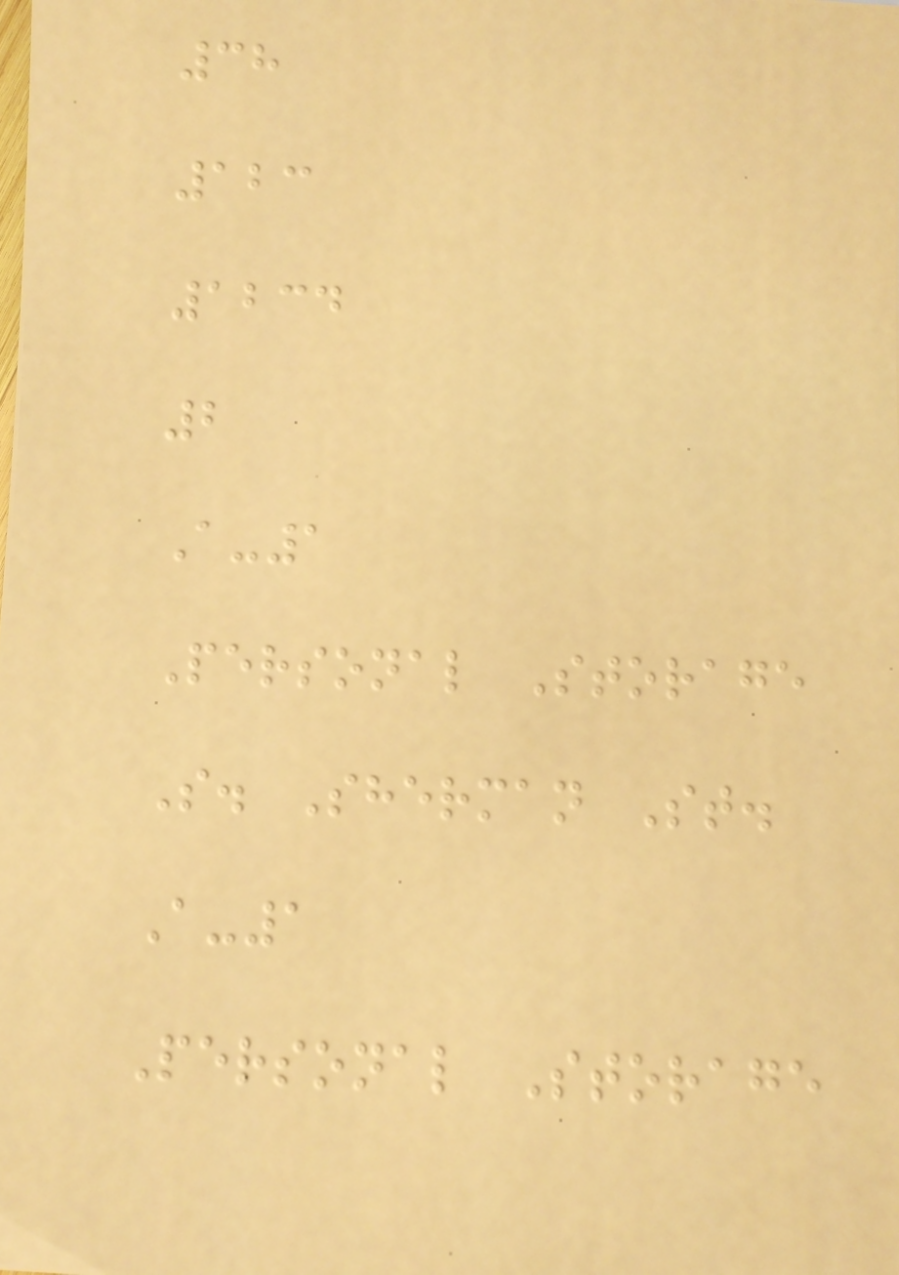38
123
1234
2
A-1
Personal Storage
S. Sherman St.
A-1
Personal Storage
